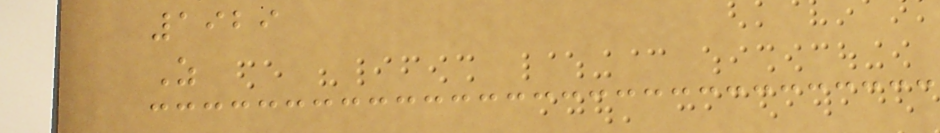1929
Z
